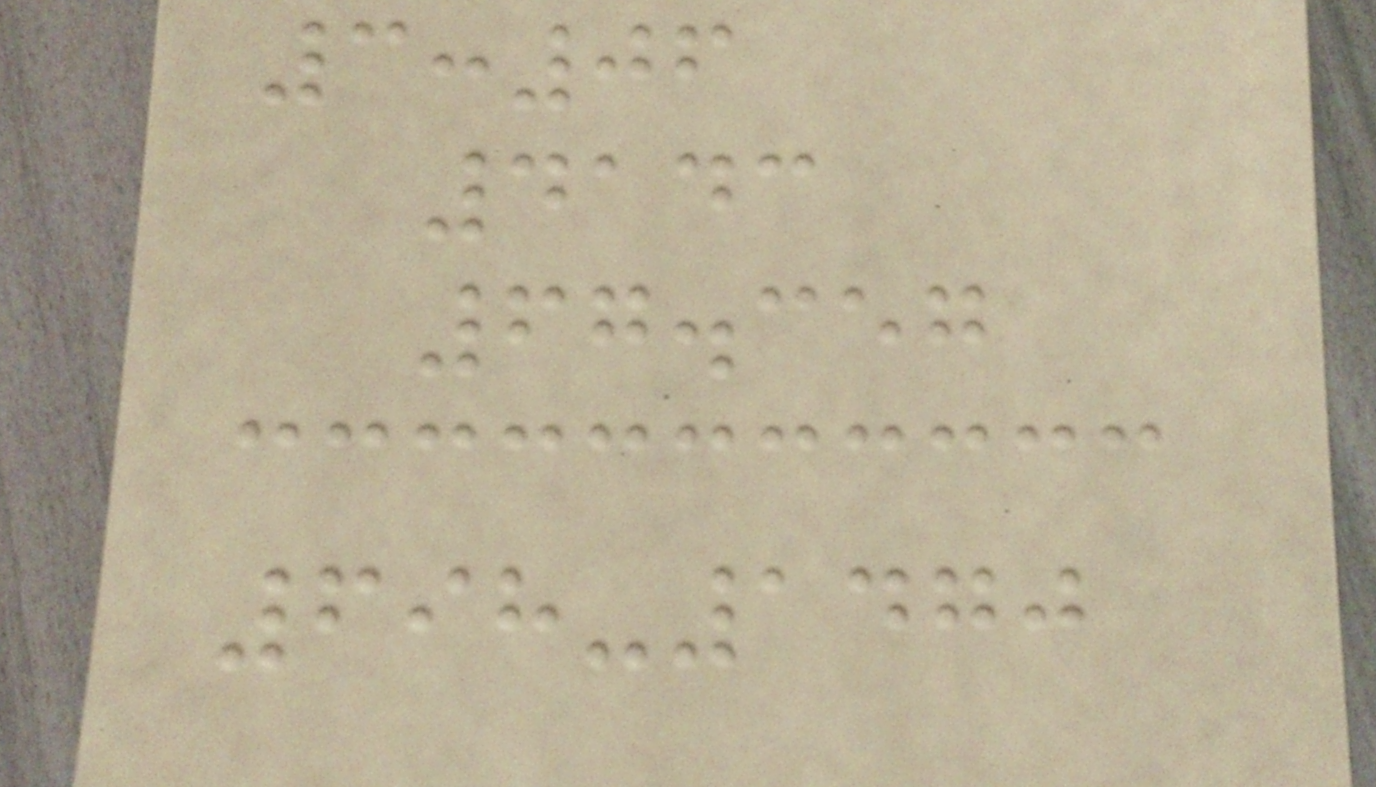3:06
4143
67.357
698-1470
